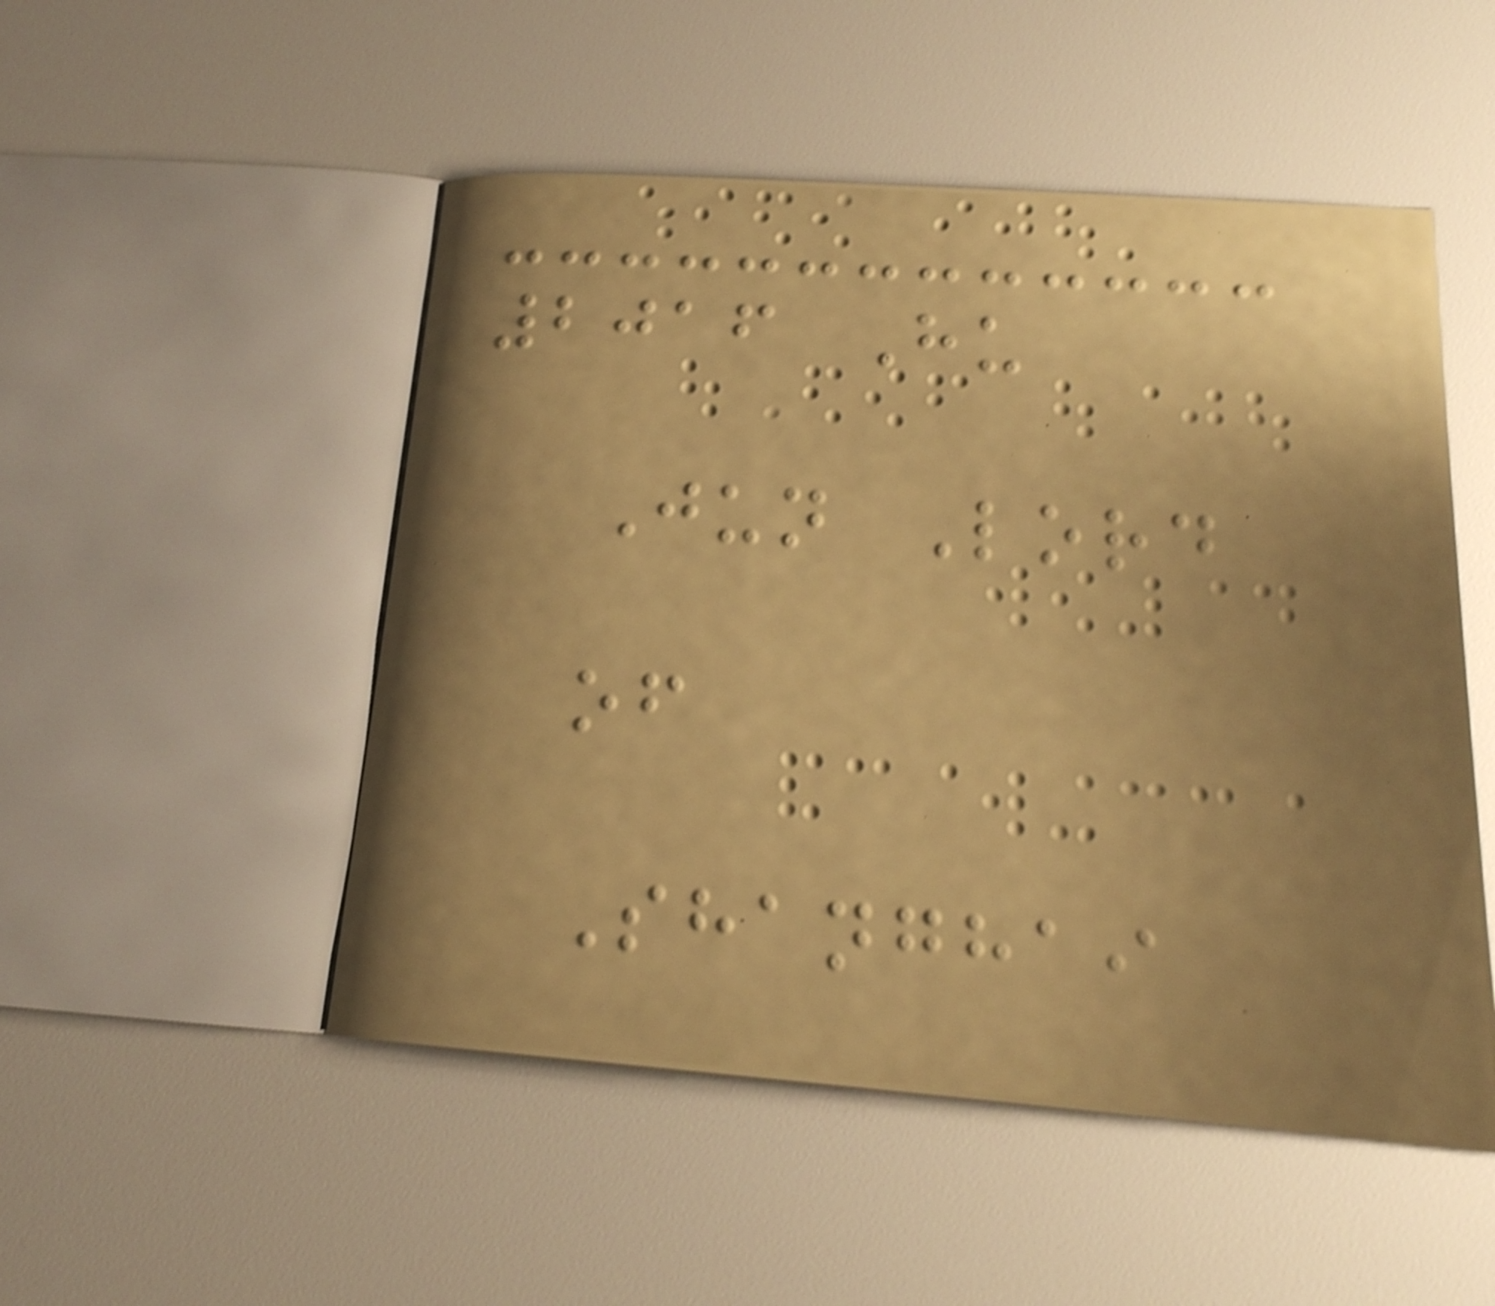2016 Hu
Jun Lord
of
Shanghai
